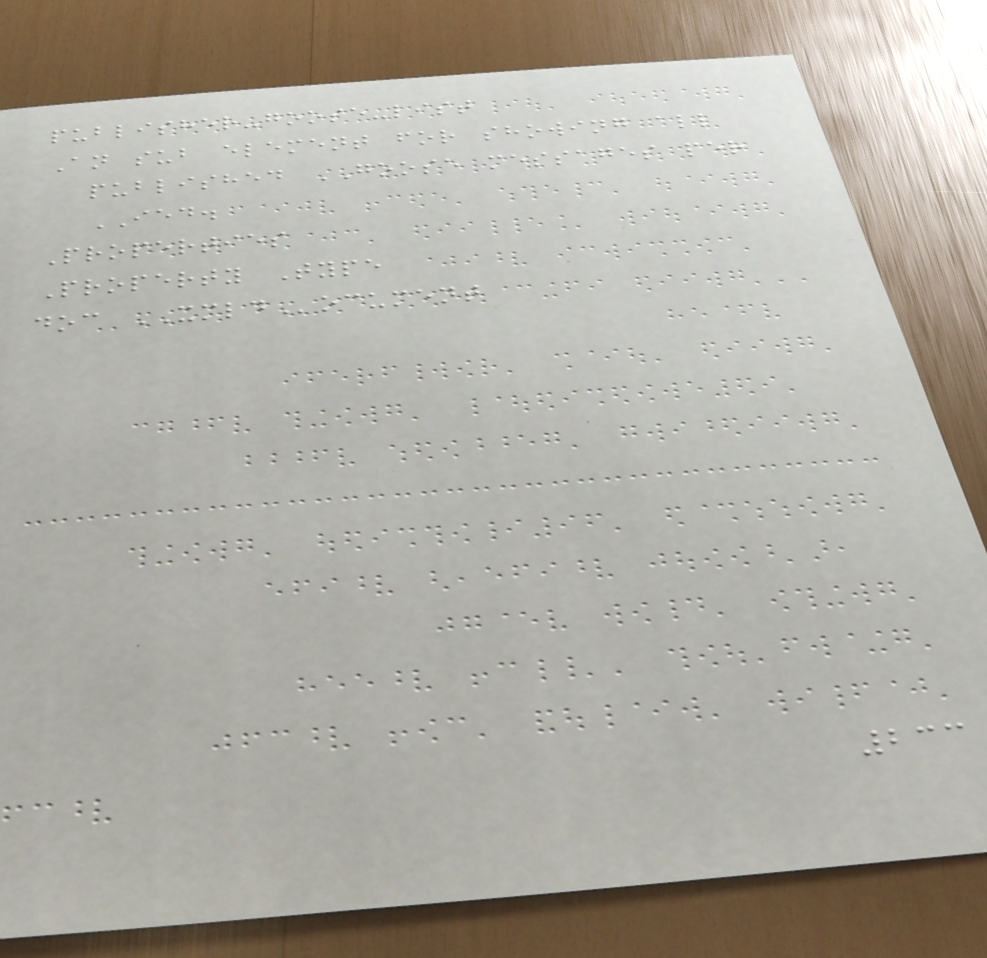publisher-goose-list
An sub element for showing all
published GOOSE messages per
IED.
Properties
Property Type
doc XMLDocument
233
